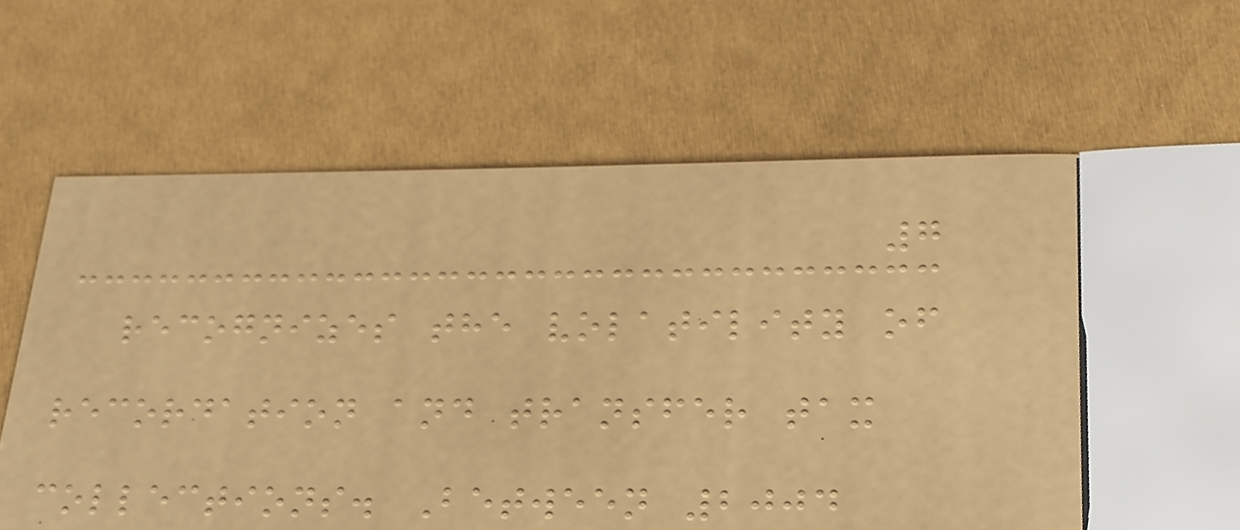7
recognizes the volatility of
recordation and transfer tax
collections. Between 2004
